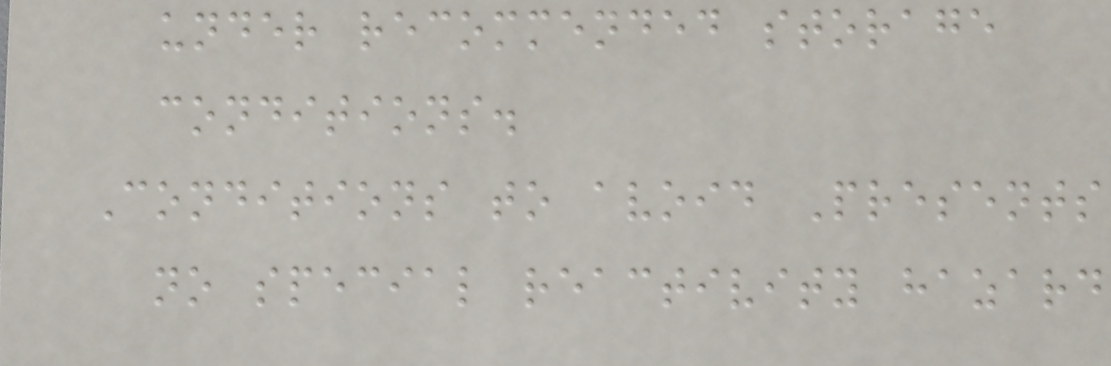under recommended storage
conditions.
Conditions to avoid Presents
no special reactivity hazard
